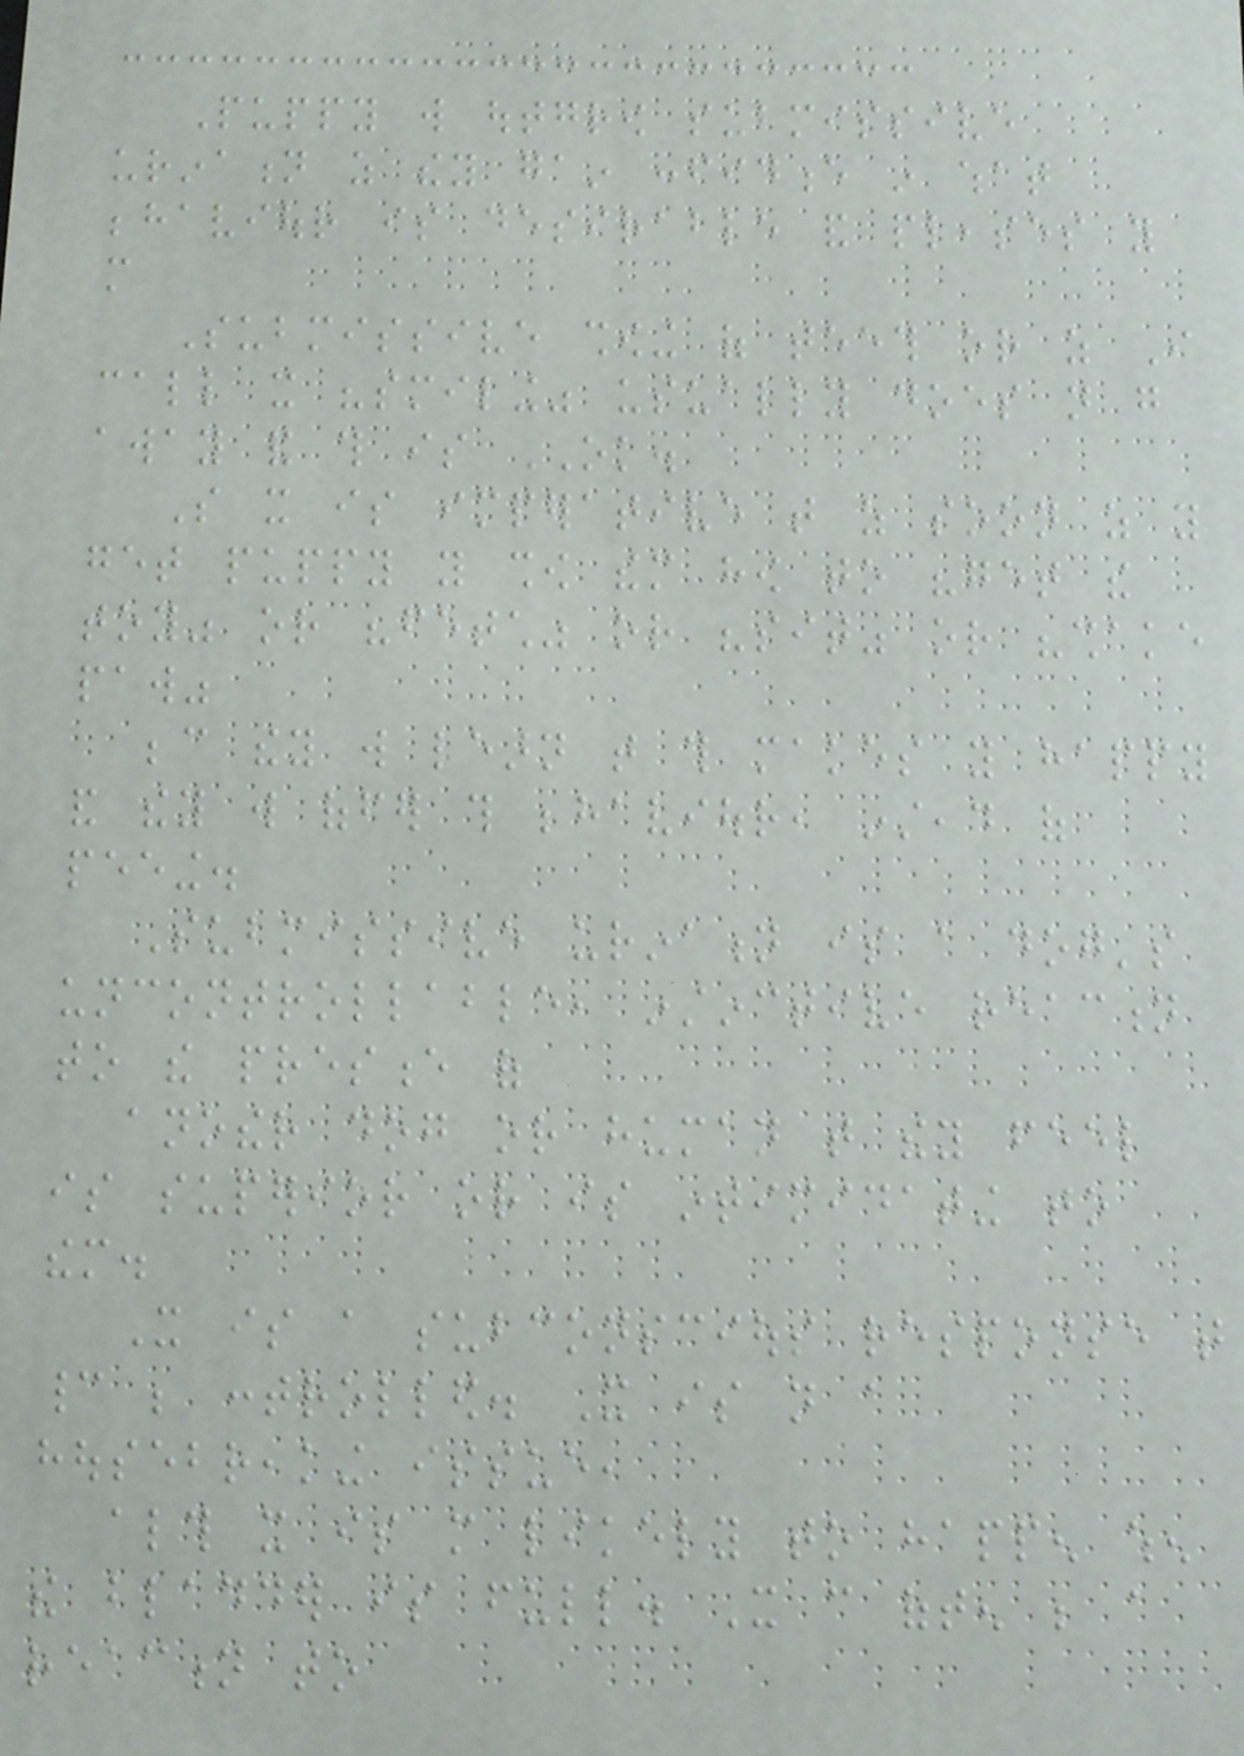Puppy will outgrow submissive
urination as they gain confidence in what
behaviour is desirable and pleases you
more
Submissive showing of teeth or as I
call it "smiling" usually does not go
away and this is OK.
So it is imperative that as soon as you
get puppy you show them how to "get the
toy" or "fetch" or "sit" or "shake
paw"
because they will learn that this makes you happy
and they will offer this behaviour, instead of
peeing.
Submissive urination is a dog's
uncontrollable, instinctive reaction
to the presence of
another dog or human that they feel
is superior or is intimidating to
them.
It is a subconscious response that
cannot be controlled. It is not a
housebreaking issue,
although it is more likely to happen when
the bladder is full. It can often be a
reaction to
